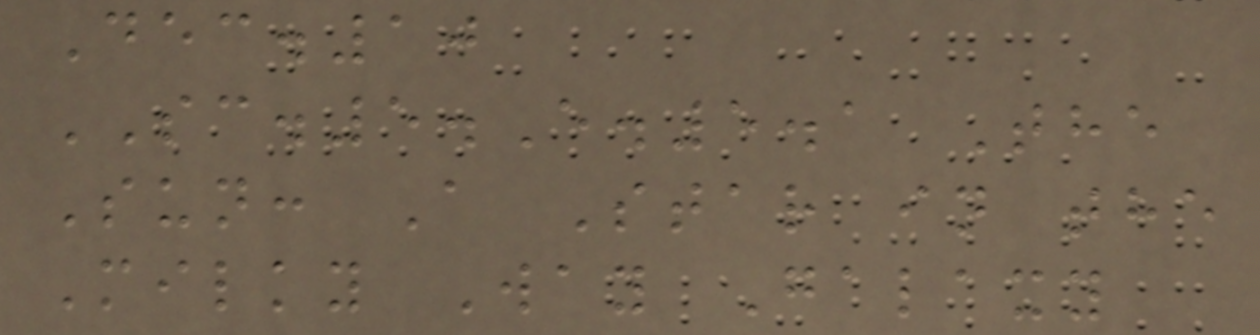Dec.10
SC.5.E.5.1 The
Sun: A Star in the
Milky Way Galaxy
